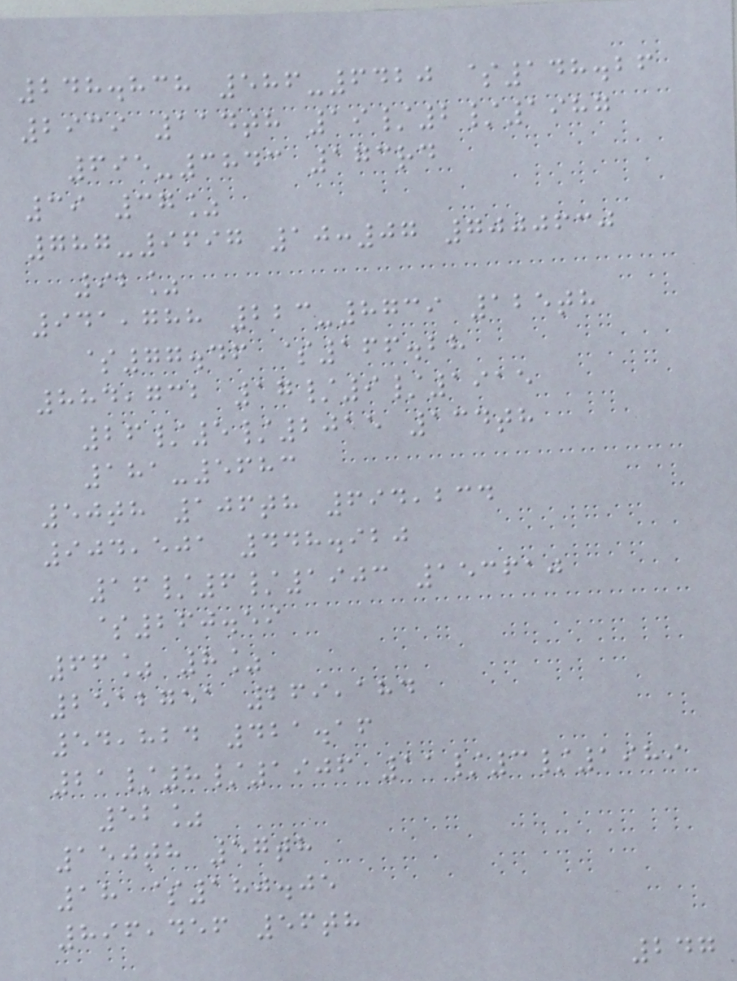248.838 586-6420 $148.26
2939 114th 19/2/1987
695-3843 173rd
39 37%
787-9697 10:07 7000630
92%
941,788 223-8739 125th
$77.46 $166.28
884,732 17/9/1915
26/5/2015 134th
181-5683
50th 106th 694,234
904,501 448.920
16/6/1903 153610
$260.59
66% 8%
2512751 269,184
54,824 421.16
21/8/1906 11/3/1989
52%
150th 57th
18 $180.05
896,456 56th
247
